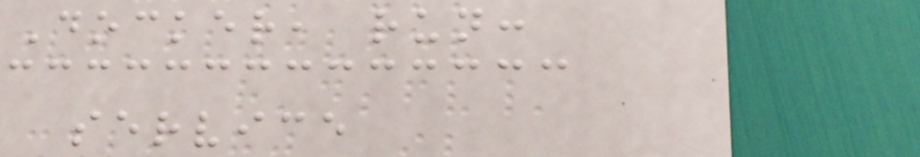Docker, run:
service
